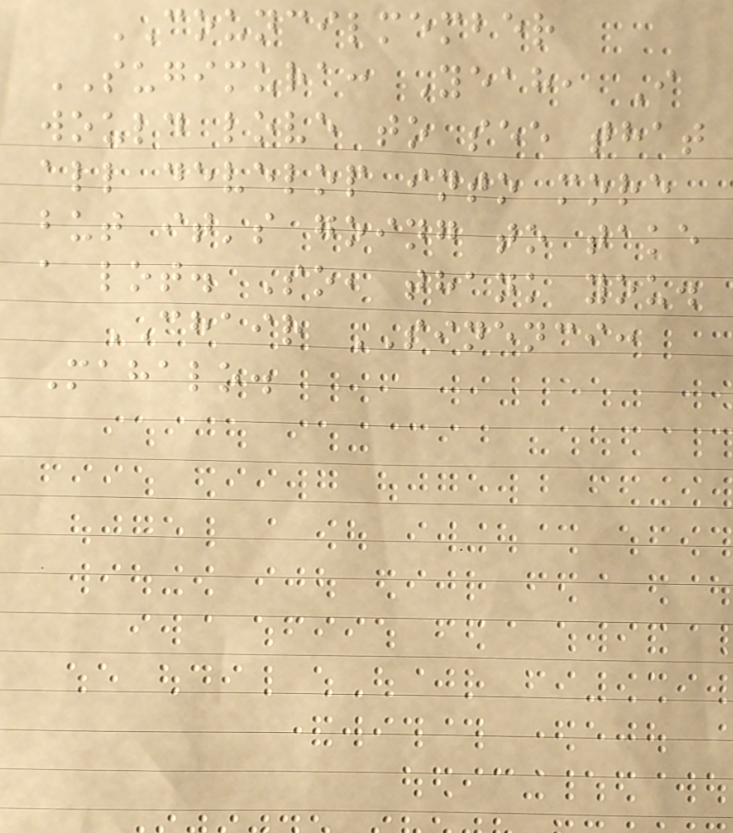COUNCILMEMBER
SUGIMURA: Yeah, I
would love to see that
all develop into more
but it's going to take
a lot. So, thank you.
CHAIR SINENCI:
Mahalo.
